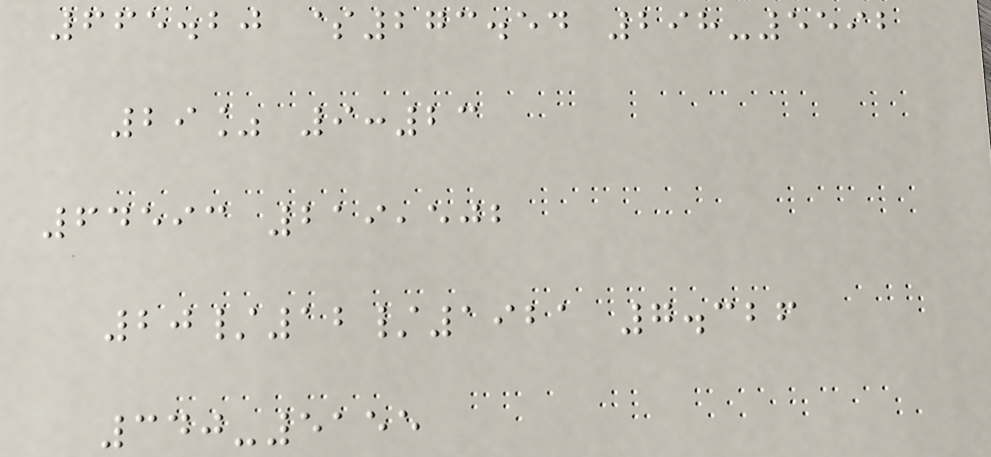665.20 $273.54 298-5592
29% 9:23
64593 219,502
20/12/1921 7.326
340-5155
